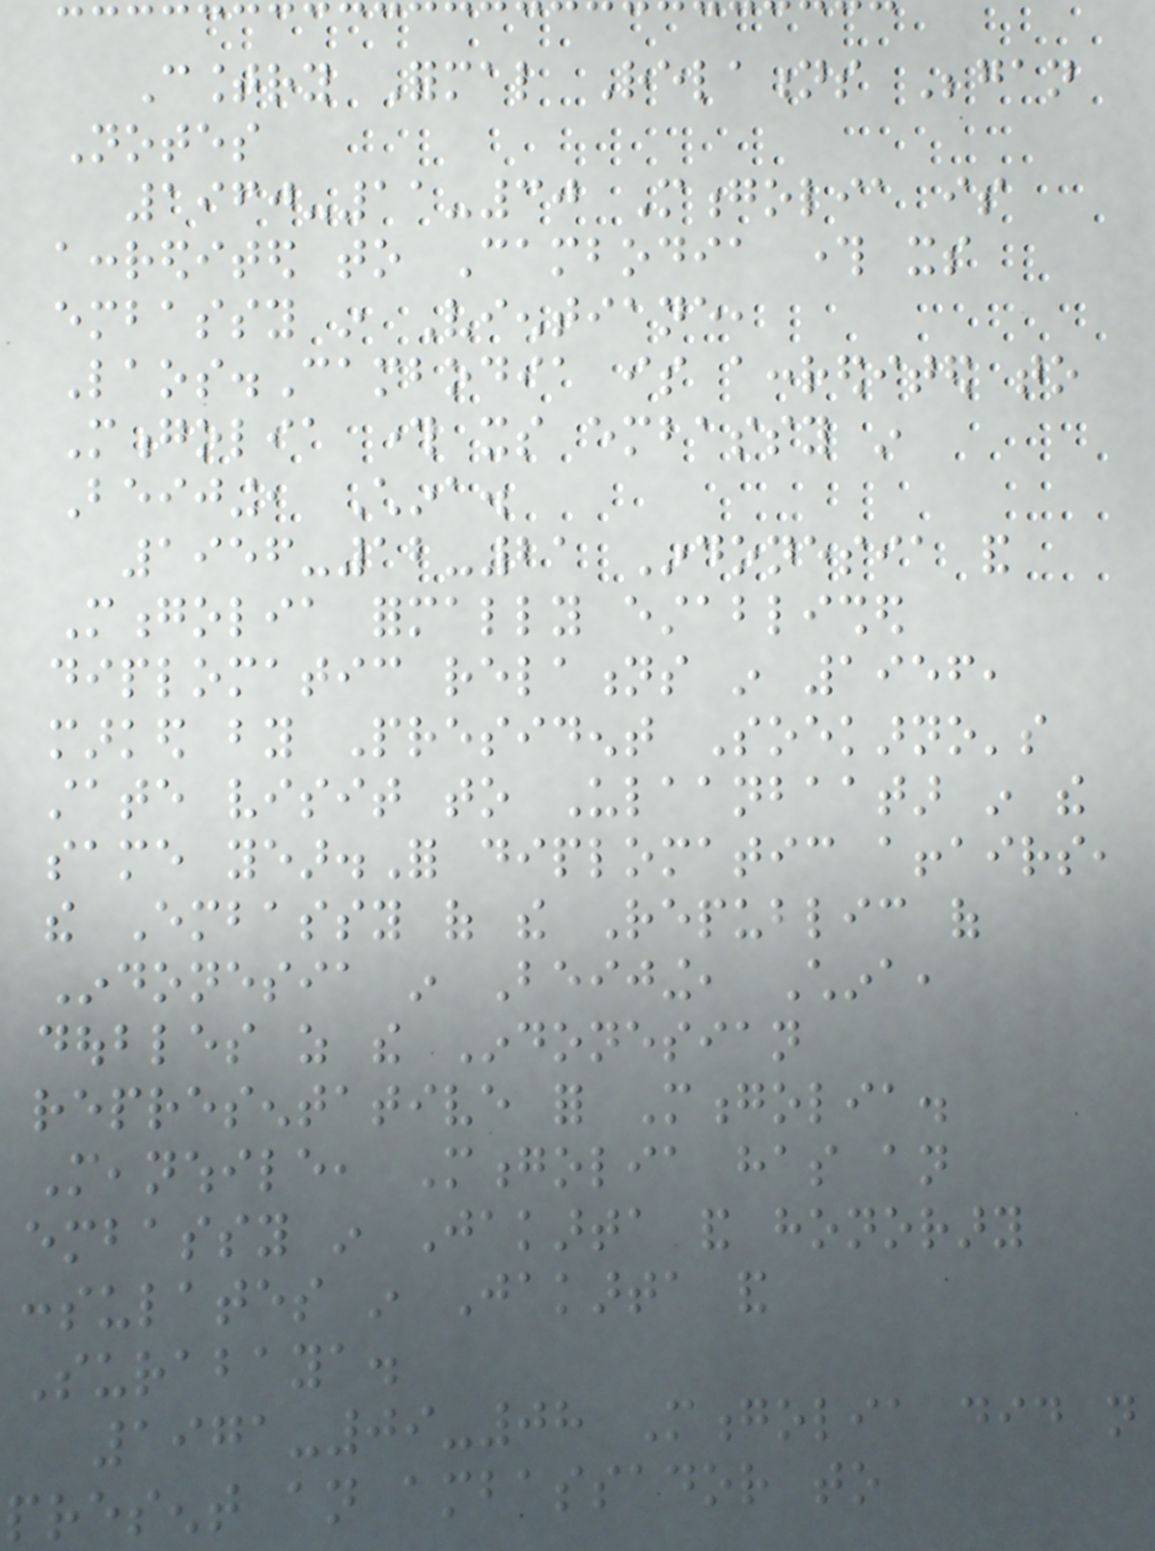Country Formal Relations Began
Notes
1960-11-30 Mongolia is
accredited to Cambodia through its
embassy in Vientiane,
Laos.Cambodia is accredited to
Mongolia through its embassy in
Beijing, China.
1956-12-21 Indonesia and
Mongolia formally established
diplomatic relations in 1956,
marked by President Soekarno's
state visit to Ulaanbaatar in the
same year.For diplomatic affairs,
the Embassy of the Republic of
Indonesia in Beijing, China,
doubles as the Indonesian
representative for Mongolia.
Meanwhile, Mongolia has an
embassy in Jakarta and honorary
consulates in Jakarta and
Surabaya.
1971-09-08 Mongolia did not
present an ambassador to
